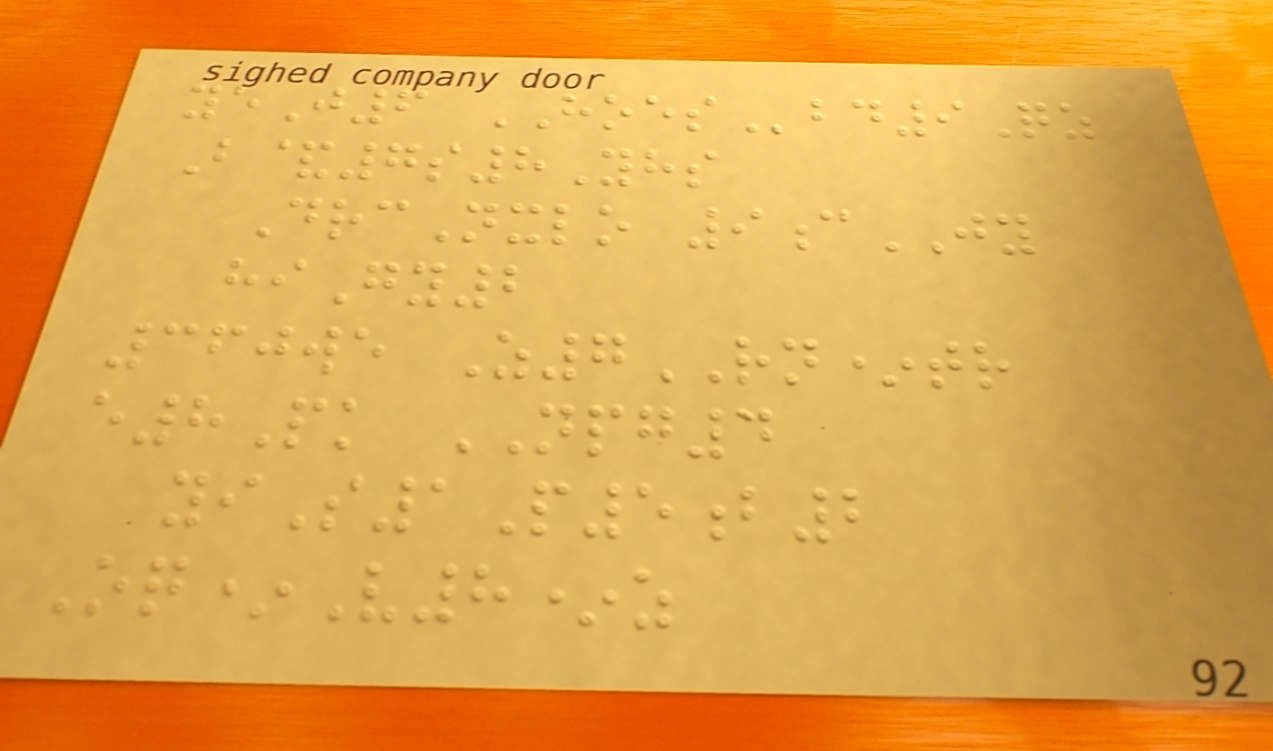yeJ6 HOESbd9Qz
B&7s8Yhs
DrcNxlo 9cJY
hiGy2
360we Z7RN*tr
e8Pk NPG4
yiS1P5b2
Oq*V8*z
